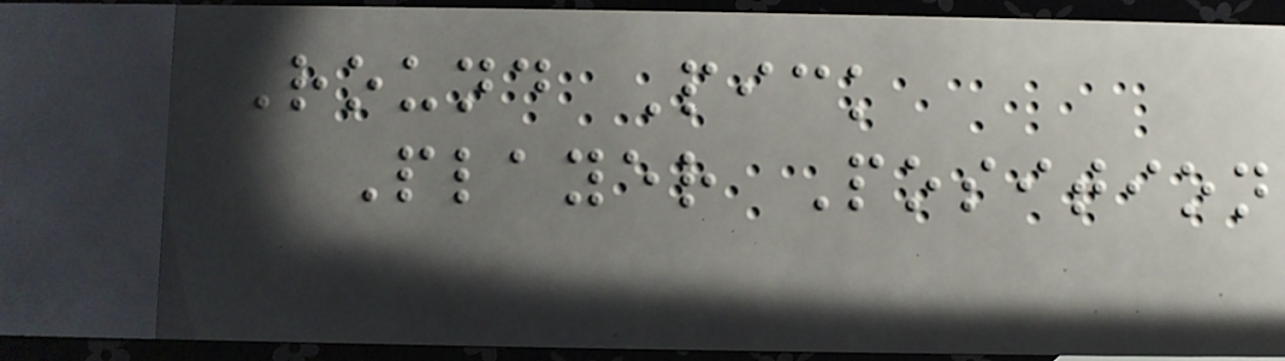Round Pick
Player Position
